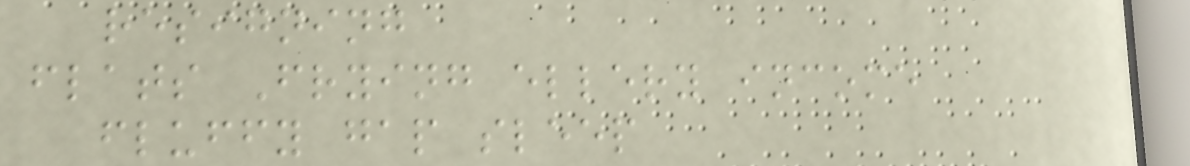resigning
flats Frying ellery income
fluffy gap sleep
